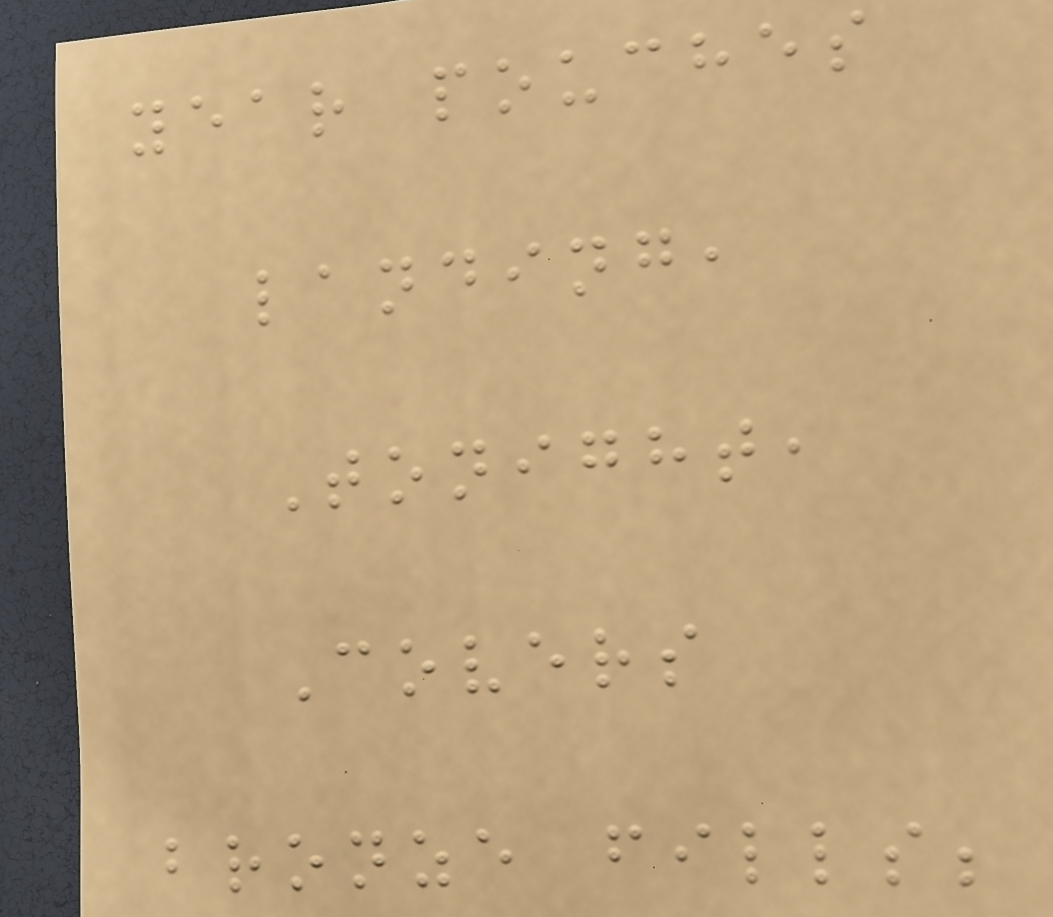year pouches
landing,
Tonight,
Covers
bronze fills;
